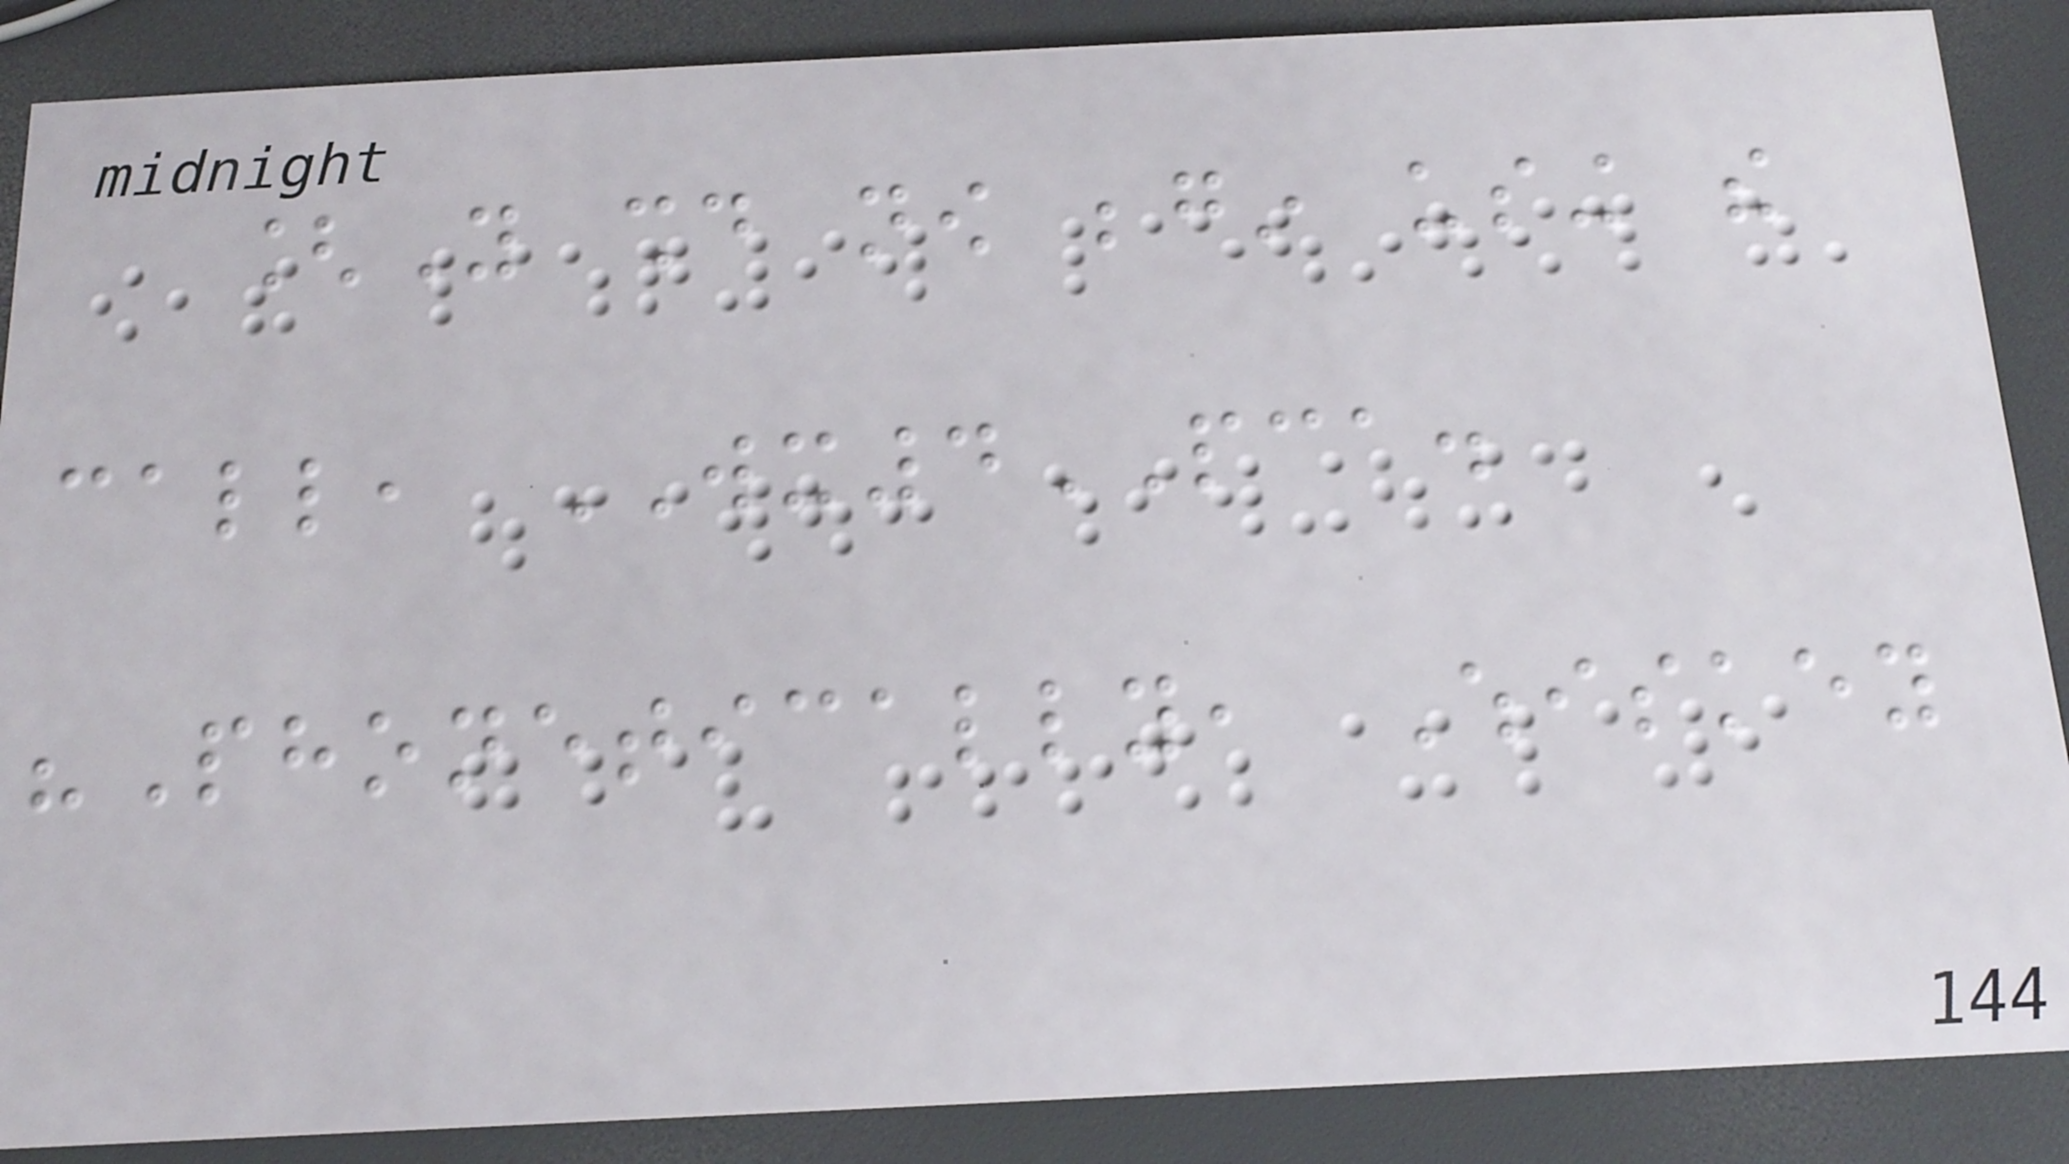[You should now begin using the
call, WX4PCA.
"Phonetically, Whiskey
